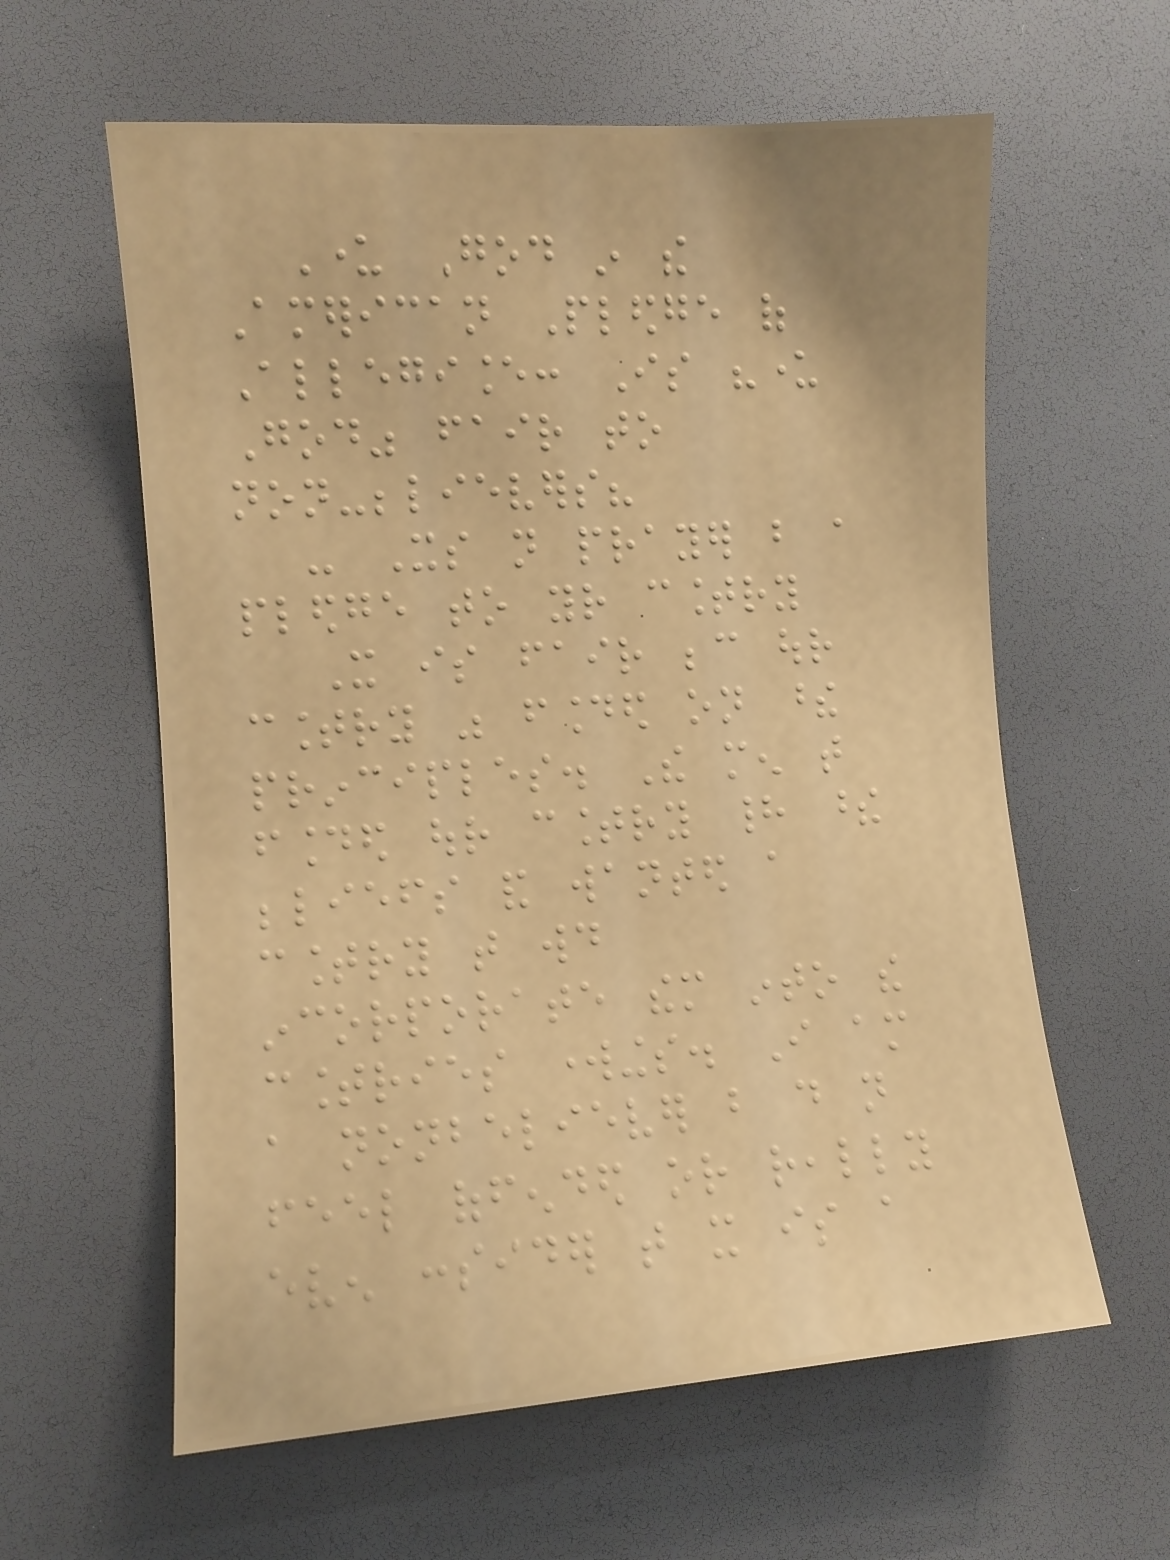Under God in the
American Pledge of
Allegiance: Is "under
God" fair to
non-believers?
- Its not prayer but a
pledge to your country
It is fair because our
country was founded on these
principles. The men that
founded our country had these
beliefs and wanted a
country that would
incorporate them into the
countries workings. I am
a nonbeliever but do not
feel offended or really
even consider that it is a
